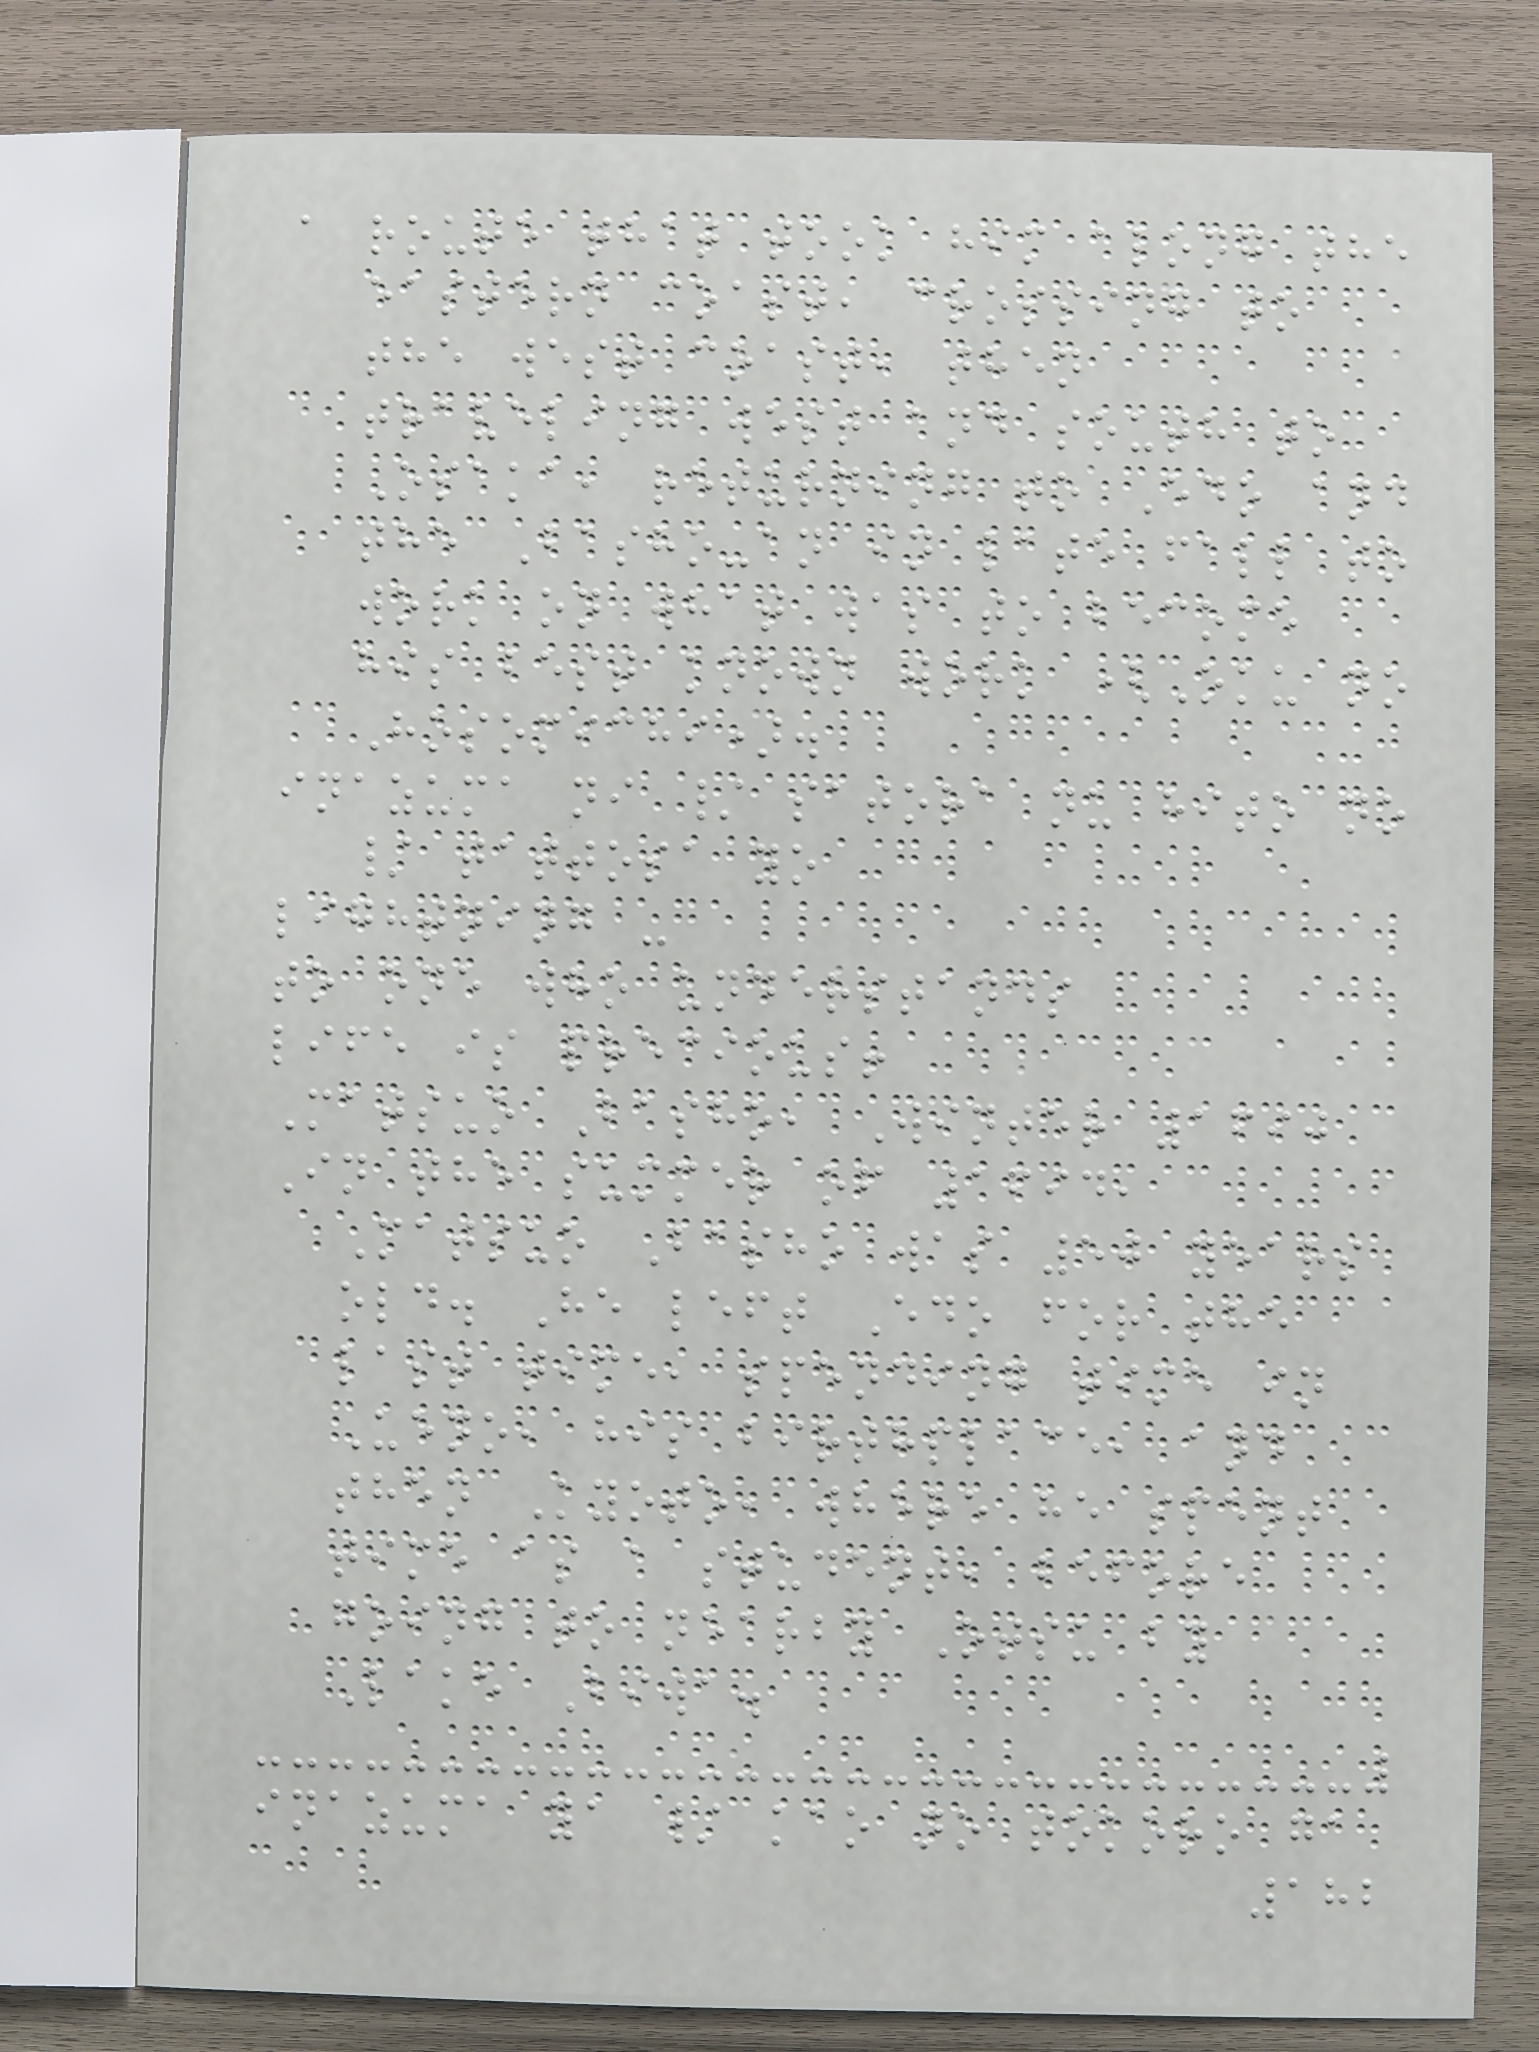a route that took him along the
eastern coast, crossing to
the west coast, then
traveling west and south to
Osaka, returning to Edo and
the Basho-an in late fall to
work on what was to become
his best known work (Oku no
Hosomichi).
inazuma ni / satora nu hito no
/ tattosa yo
lightning -
to one who understands
life is precious!
Matsuo Basho, Winter 1690
In the summer of 1694,
Matsuo Basho was 50 years
old. He left Edo for the
last time, spending time in
Ueno, his birthplace, and
then Kyoto, where he spent
time as a student, before
going to nearby Otsu by
Lake Biwa.
inazuma ya / kao no tokoro ga
182
